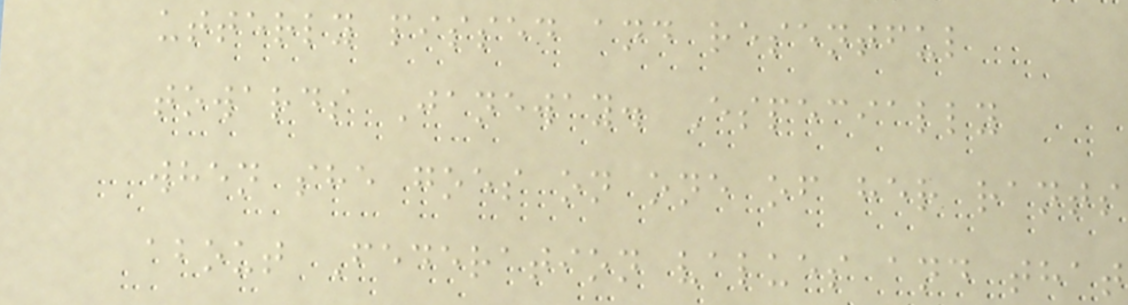utterly pissed and resentful
towards Janeway. Especially
when she goes on one of her rants
about Federation values and that
